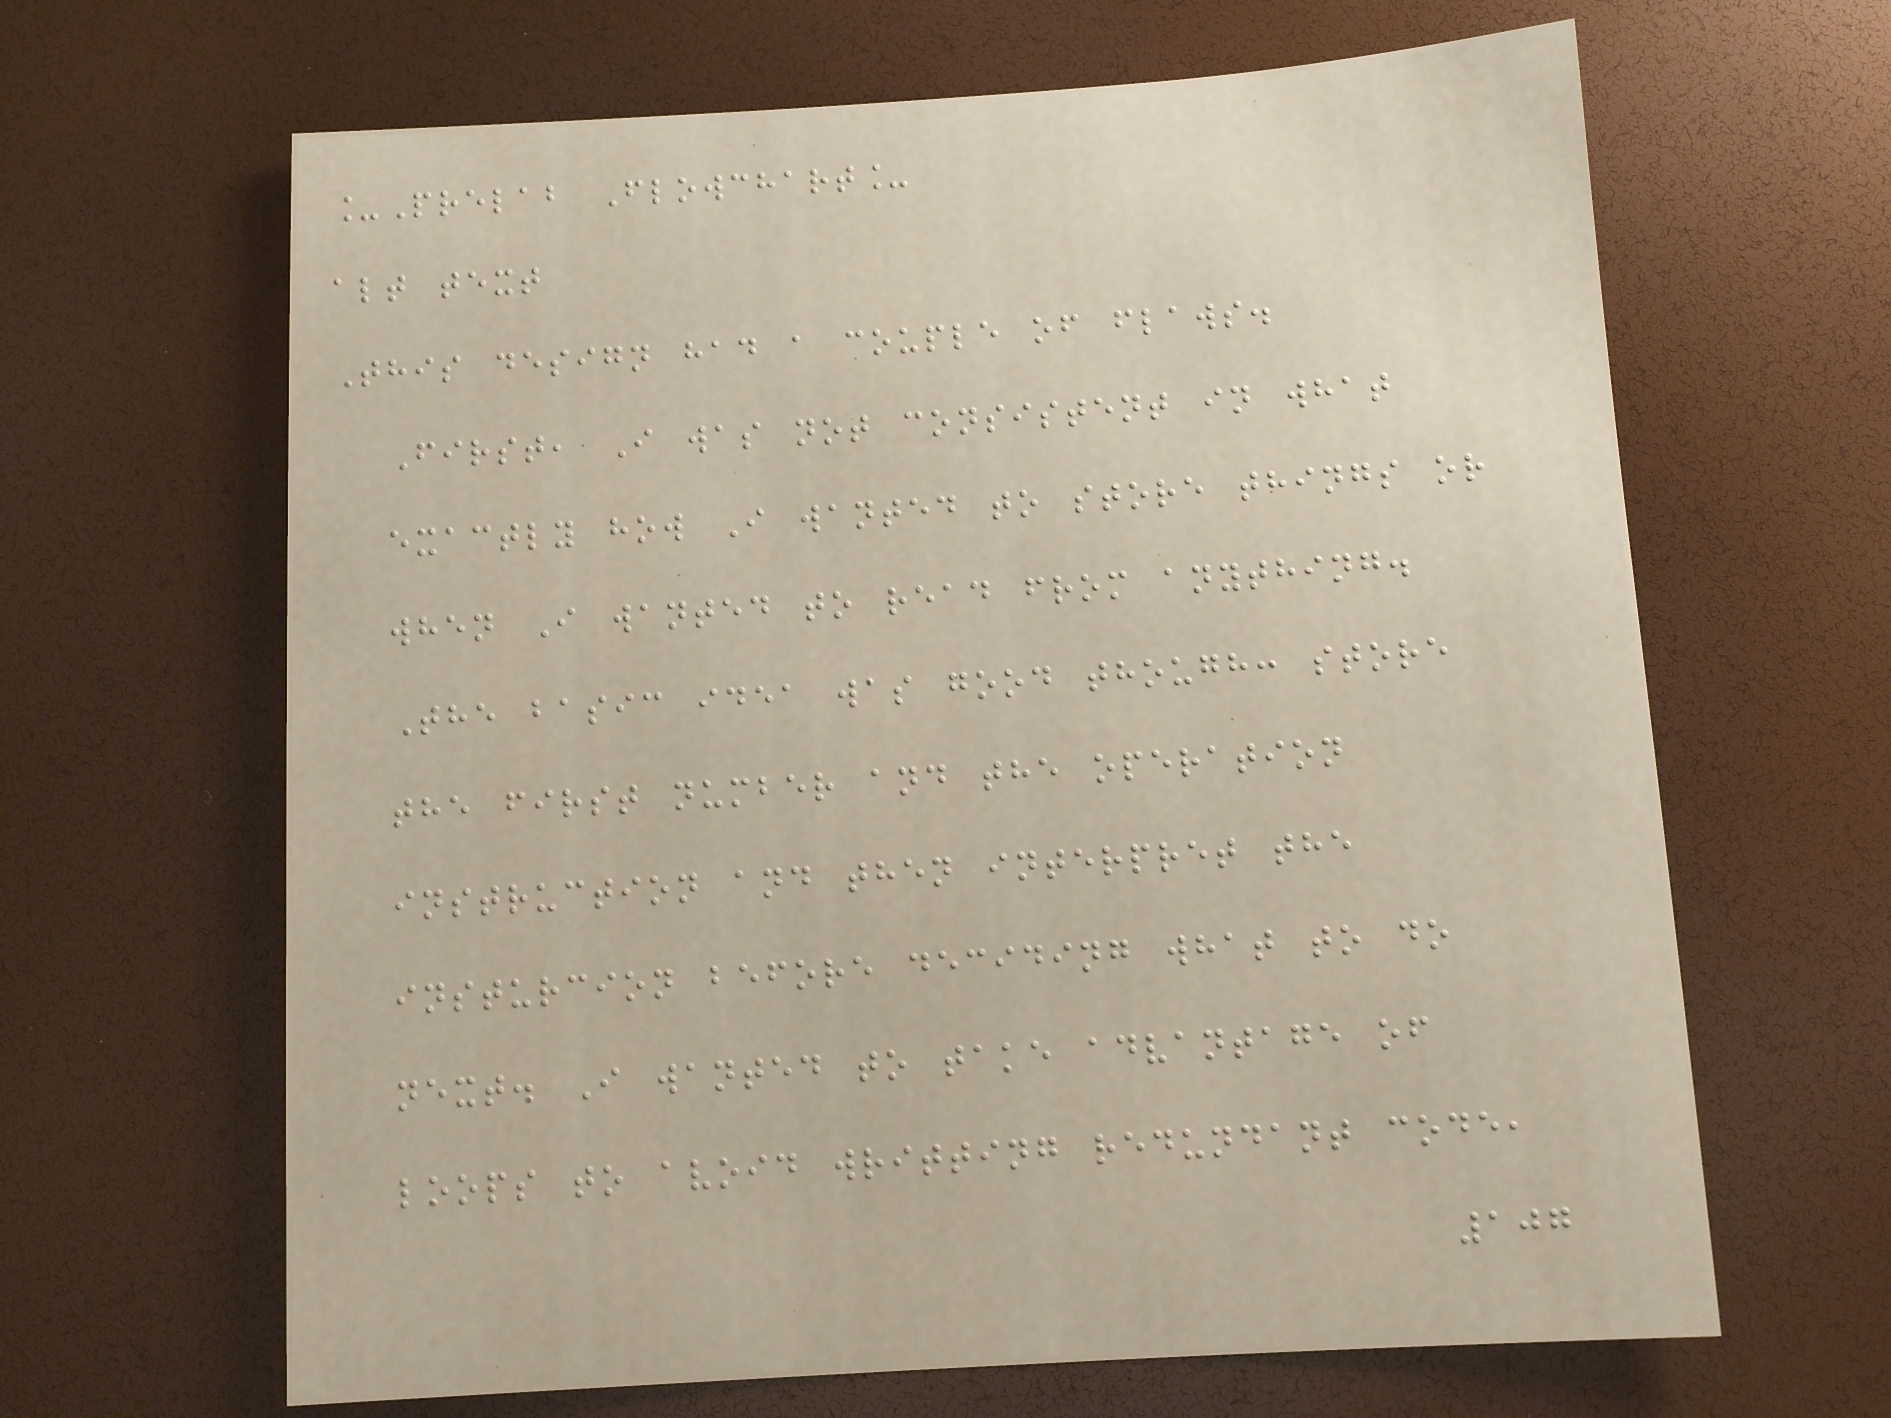_Prelab Flowchart_
alt text
This design had a couple of flaws.
First, I was not consistent in what
exactly how I wanted to store things or
when I wanted to read from anything.
The basic idea was good though: store
the first number and the operation
instruction and then interpret the
insturcion before deciding what to do
next. I wanted to take advantage of
loops to avoid writting redundant code,
107
